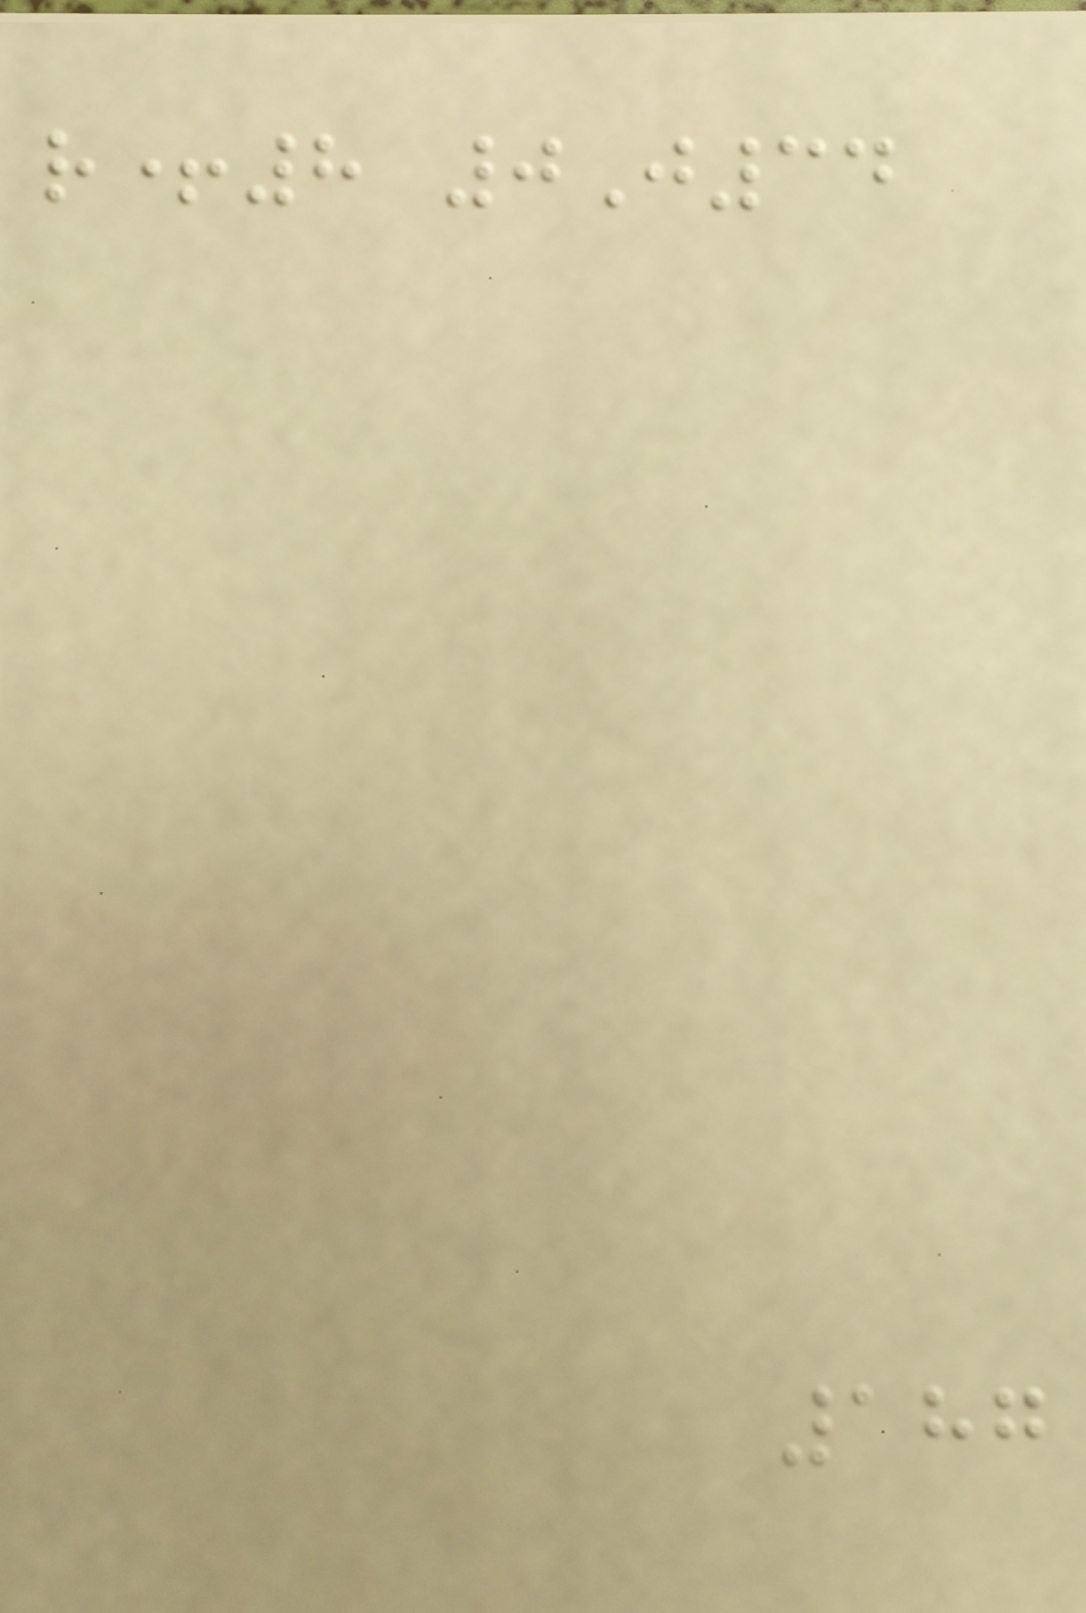r+8 0J34
187
